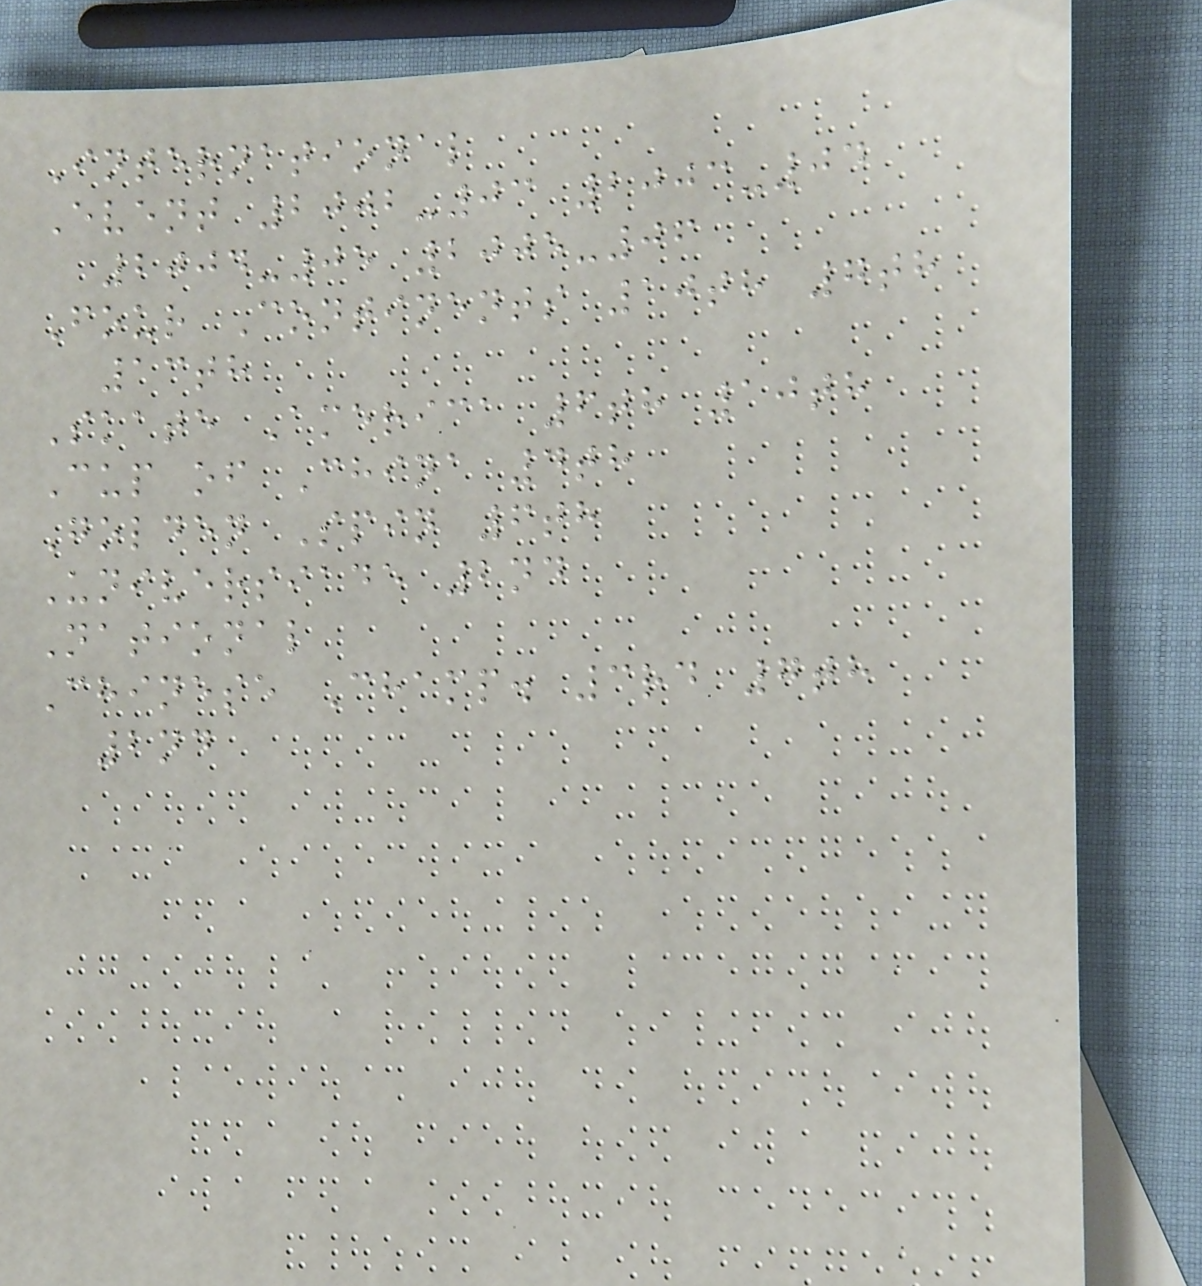International
Event 2002-03 2003-04
2004-05 2005-06
Four Continents 10th 7th
13th
Skate America 6th 10th
Cup of China 4th
Golden Spin 6th
Universiade 2nd
National
Chinese Champ. 3rd 7th
2nd
